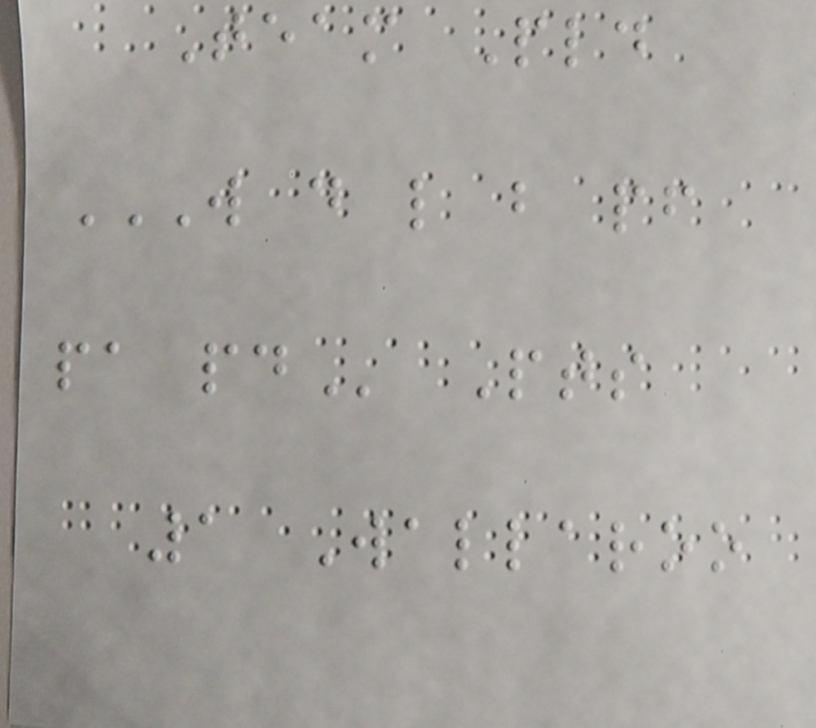Team Pld
W D L B PF
PA PD Pts
1 Wallaroo
